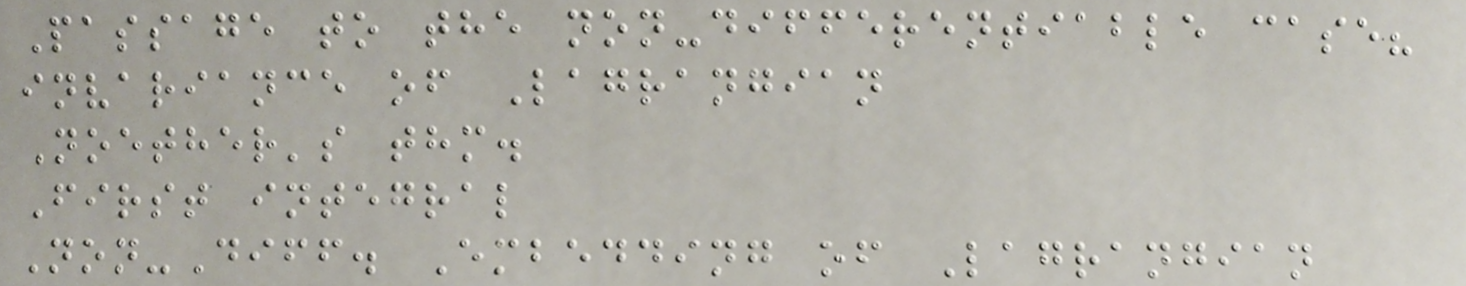Passage to the non-differentiable case?
invariance of Lagrangian
Noether's thm.
First integral
Non-Diff. Embedding of Lagrangian
